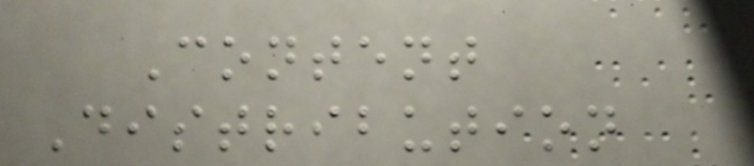Content
Distribution
